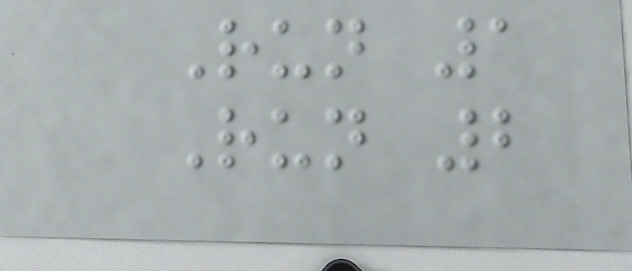Run 1
Run 2
